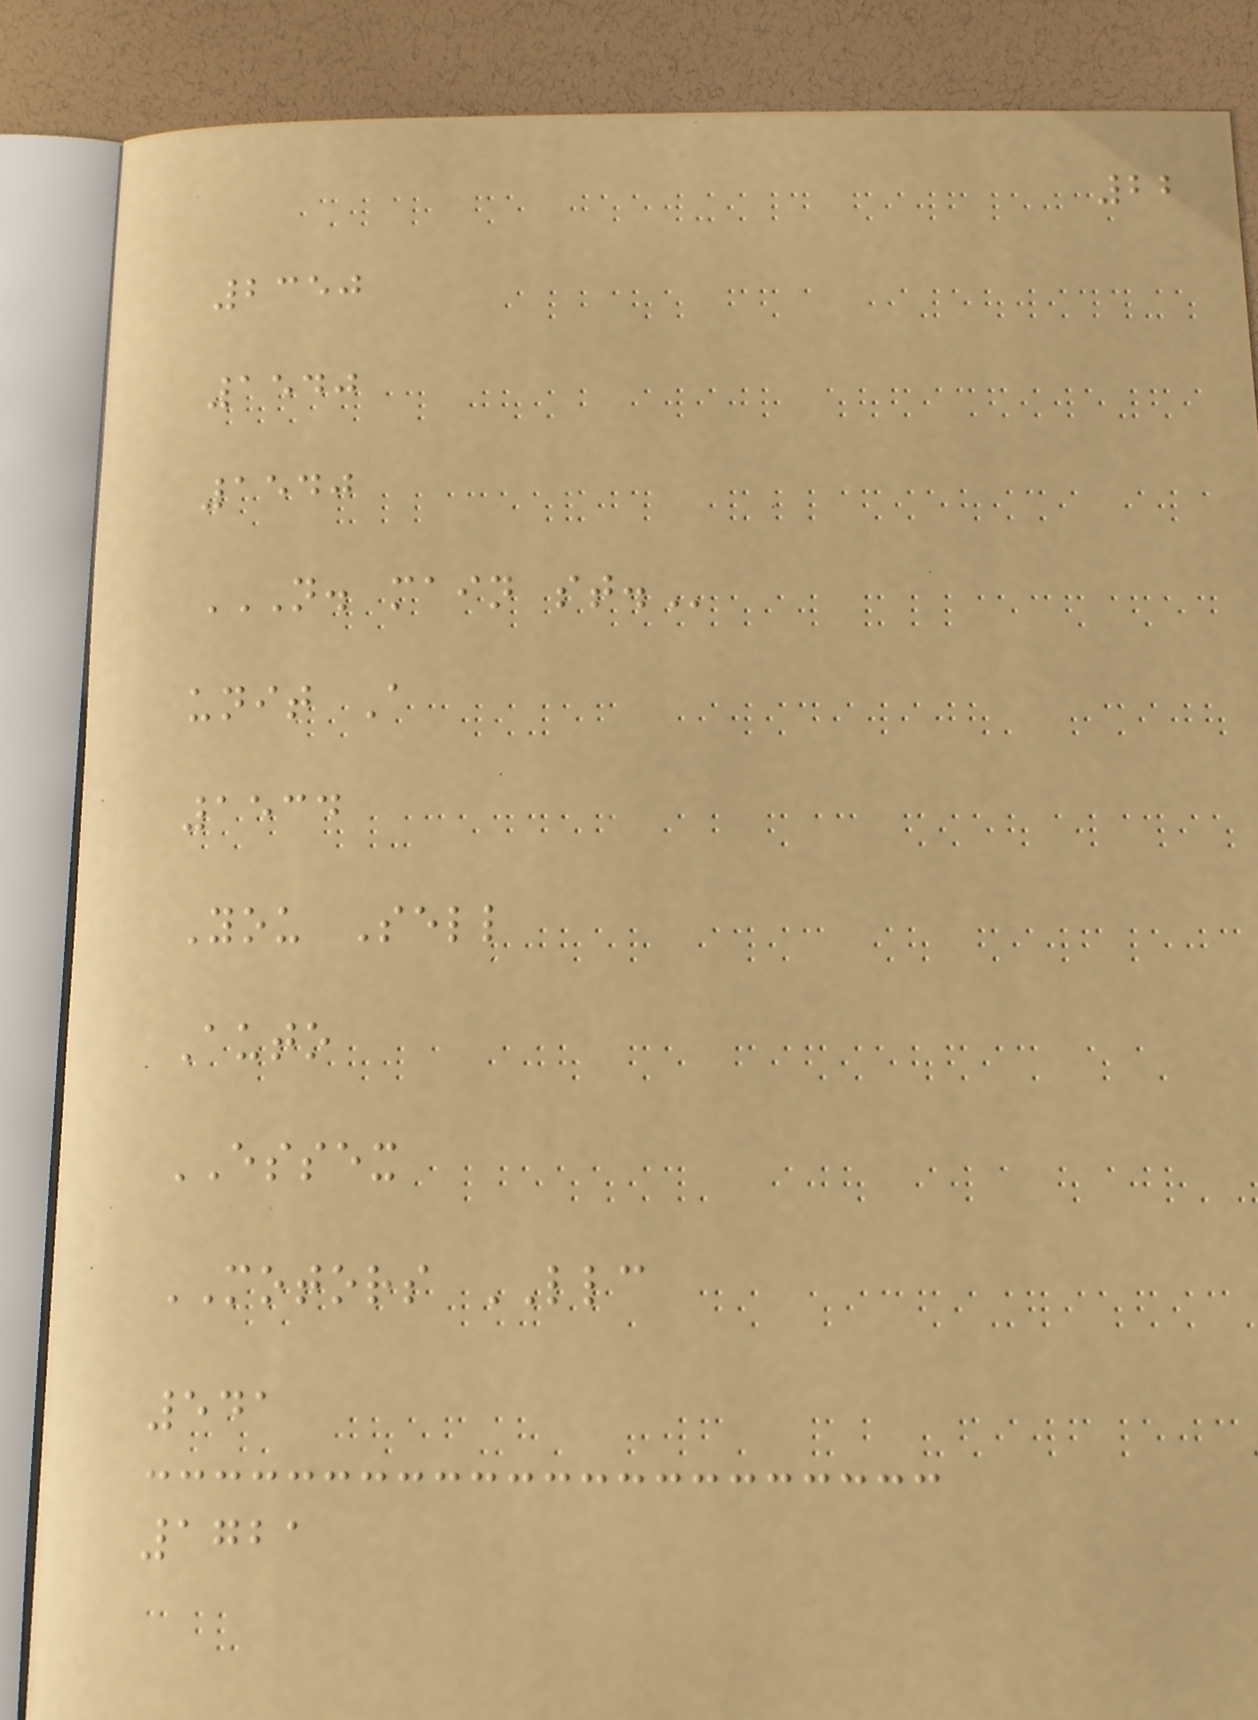22
2350
1540
1540
N. MAIN ST.
unit A
1534
You Sell
Auto
ESSEX
MOTORS LLC
541
1721
